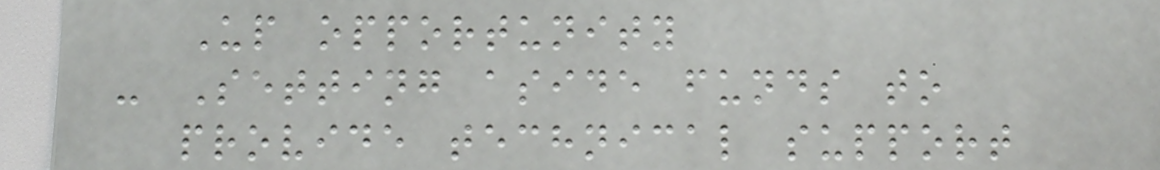Up opportunity
- Setting aside funds to
provide technical support
